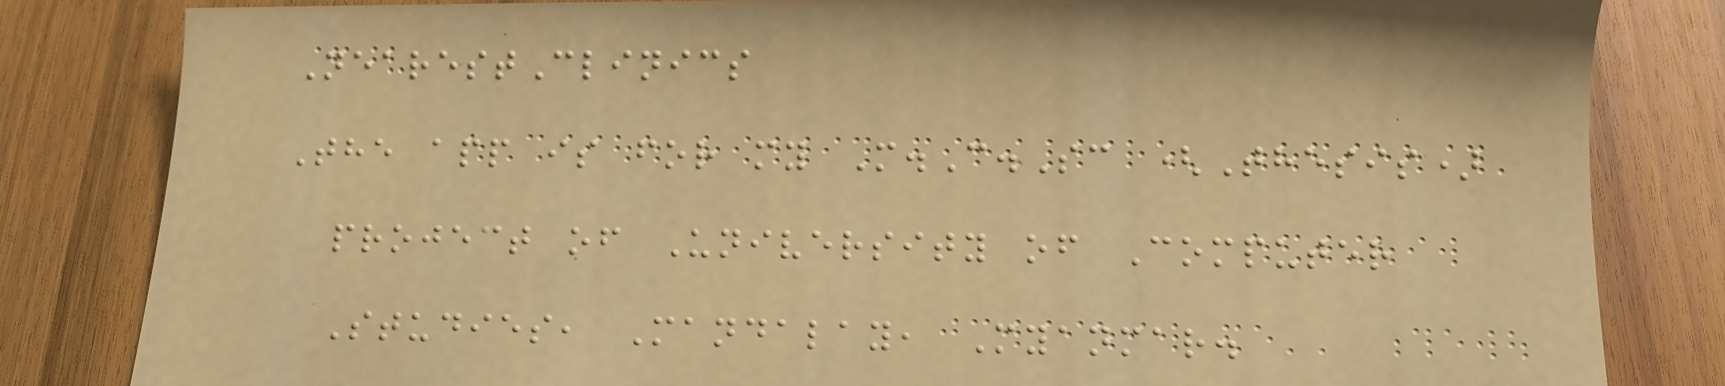NearestClinics
The app is for my M.C.Sc (Thesis)
project of University of Computer
Studies, Mandalay, Myanmar.
